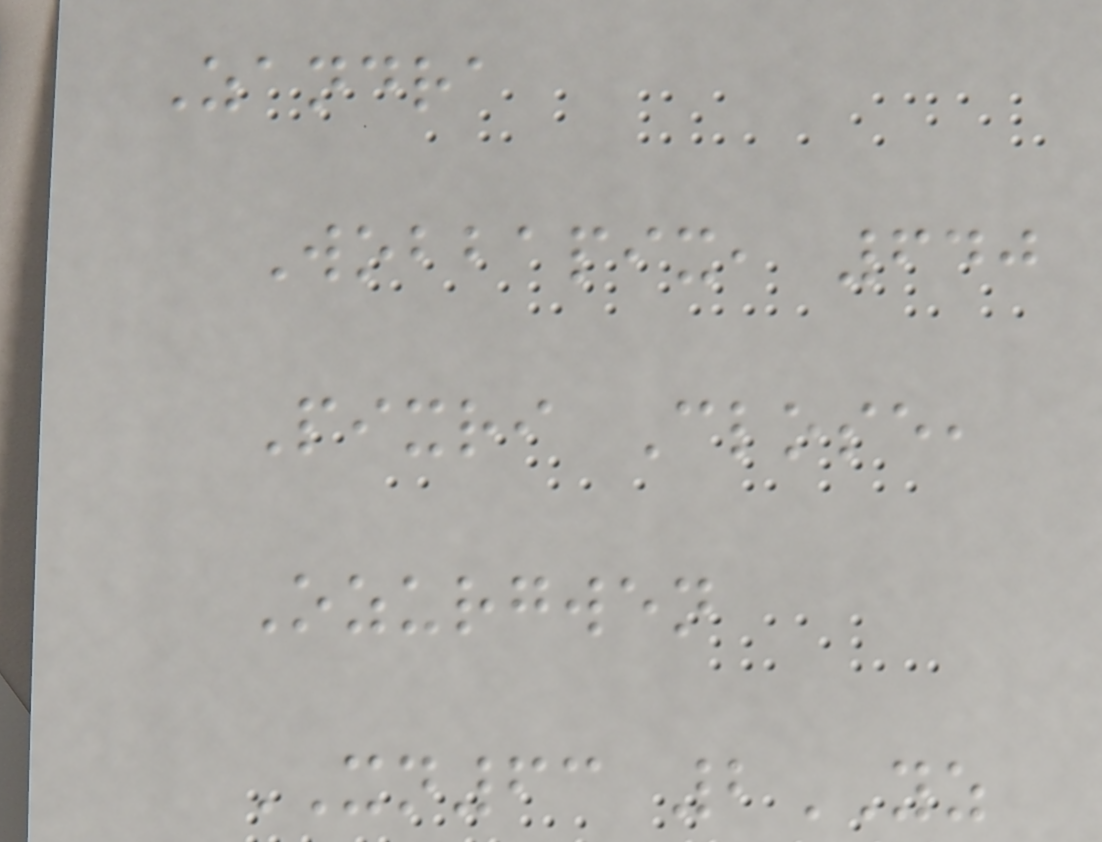Zandra
Wobbapix, 640
Pixri Close,
Ozurgwen
XN63 2YZ
